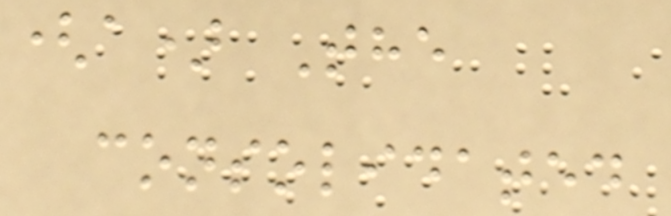(a) The
consolidated
